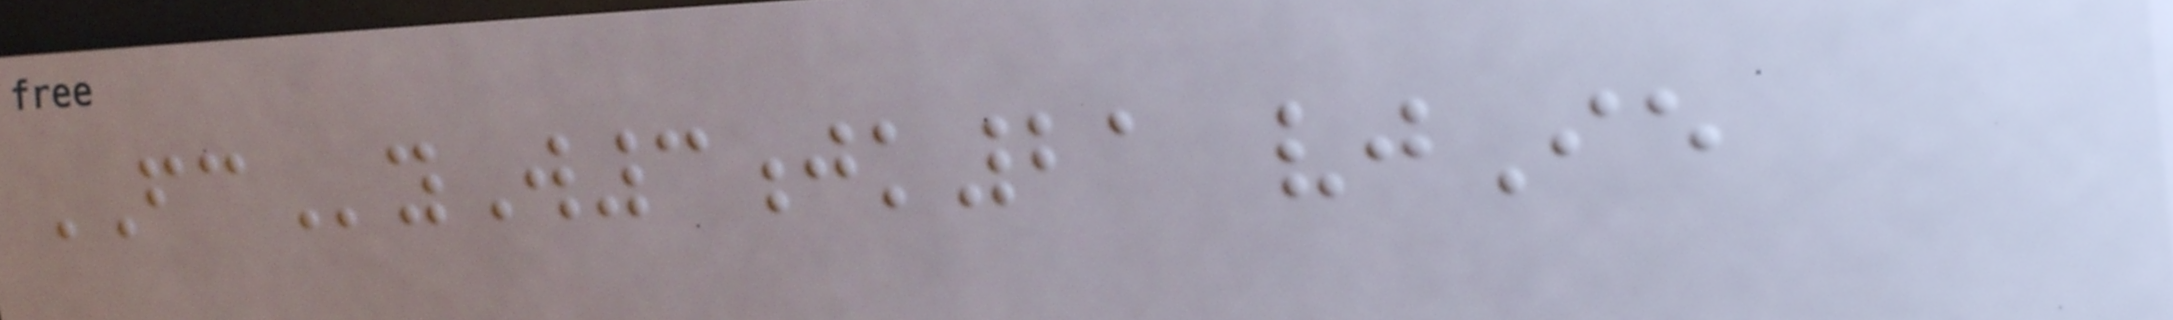FCyW3jk21 vjIe
